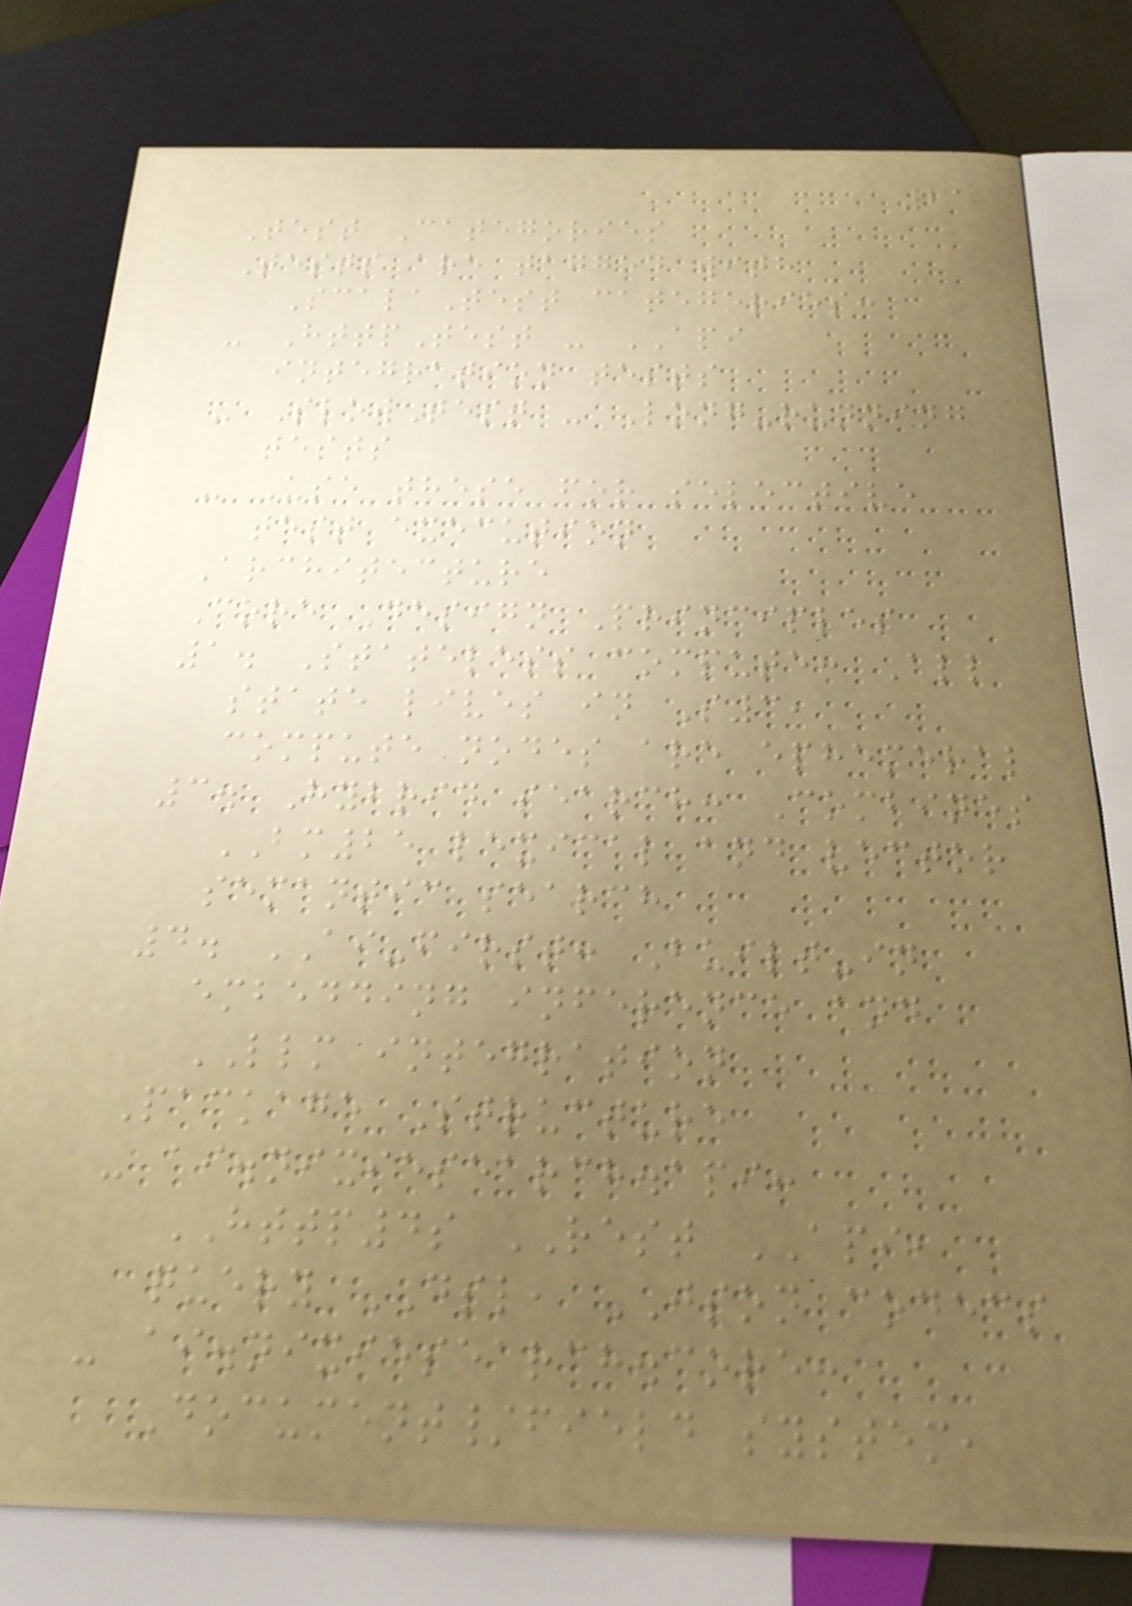21
Test Categories
Tests are tagged with
ScalaTest categories:
- HttpTest - API
integration tests
- SlowTest - Long-running
tests
- Use these for selective
test execution
Architecture
Core Design Principles
1. Stateless compute: All
state lives in S3,
compute nodes are ephemeral
3. Hybrid search: Combines
BM25 lexical and vector
semantic search
4. AI-first: Built-in
embedding inference and
LLM integration
Package Structure
- ai.nixiesearch.api:
HTTP4s REST API,
query DSL, JSON codecs
- ai.nixiesearch.core:
Document/field system,
